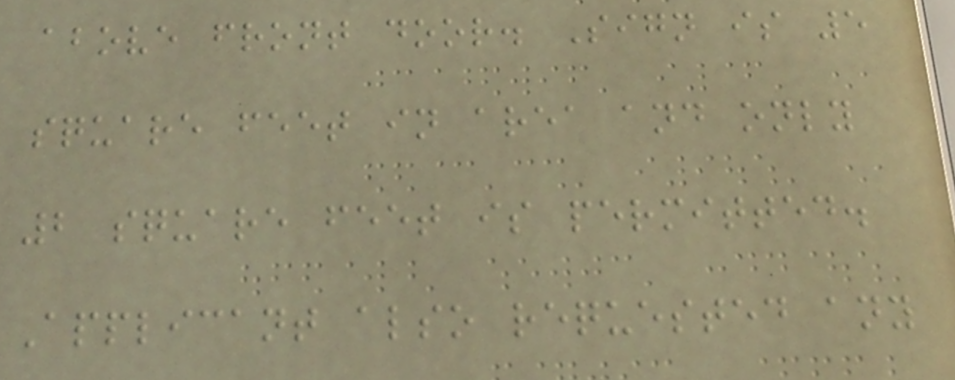above front door. Sign is 5
square feet in area and only
2 square feet is permitted.
Applicant also requested any
